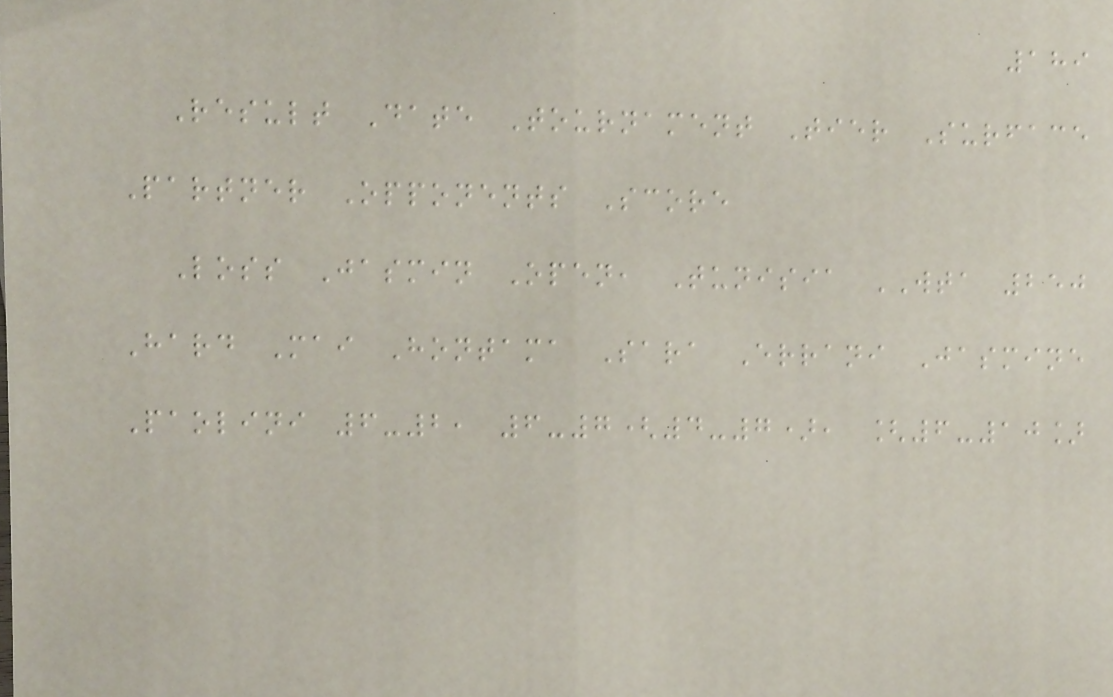189
Result Date Tournament Tier Surface
Partner Opponents Score
Loss Jasmin Open, Tunisia WTA 250
Hard Mai Hontama Sara Errani Jasmine
Paolini 6-2, 6-7(4-7), [6-10]
